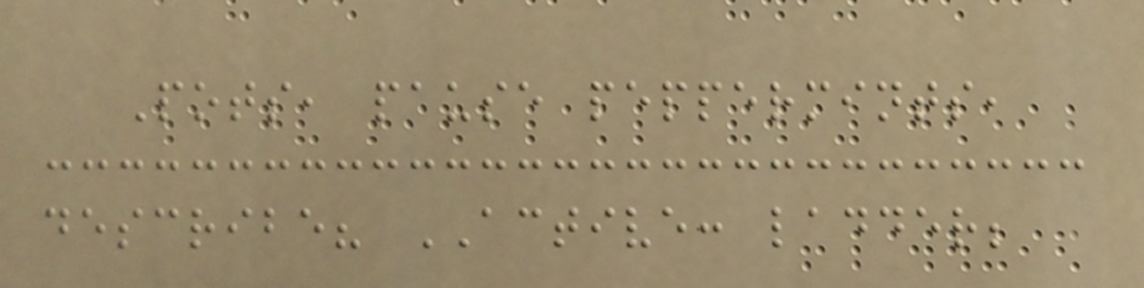Pots, pause peppermints,
describe? ACTIVE: ladder;
